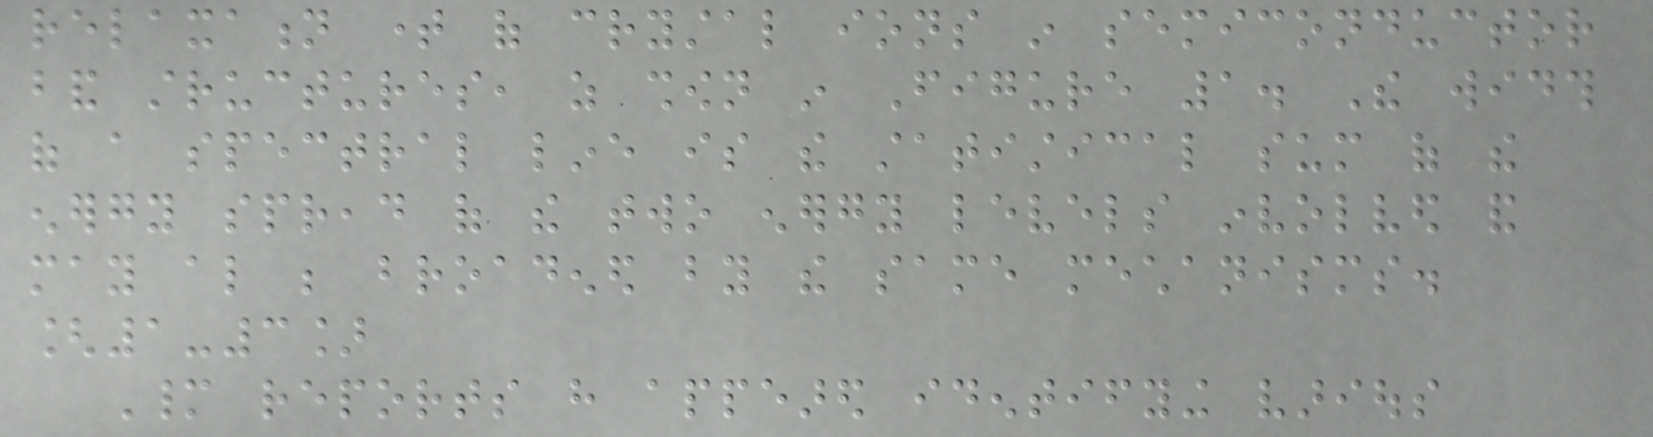relaxation time of crystal ions in semiconductor
band structures, as shown in Figure 1. The width
of a spectral line is the statistical sum of the
energy spread of the two energy levels involved and
may also be broadened by the same mechanisms.
[1-3]
Many reports have appeared identifying various
